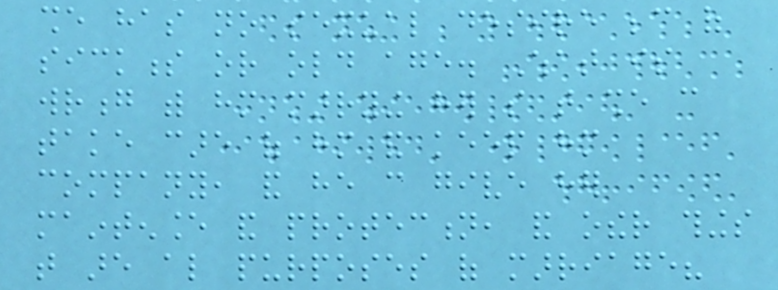she has no sexual desire because of
sickness or old age. What is
wrong with him marrying her so that she can
take care of him and keep him
company, and he can give her
maintenance and protection, and other things
that are also purposes of marriage?
